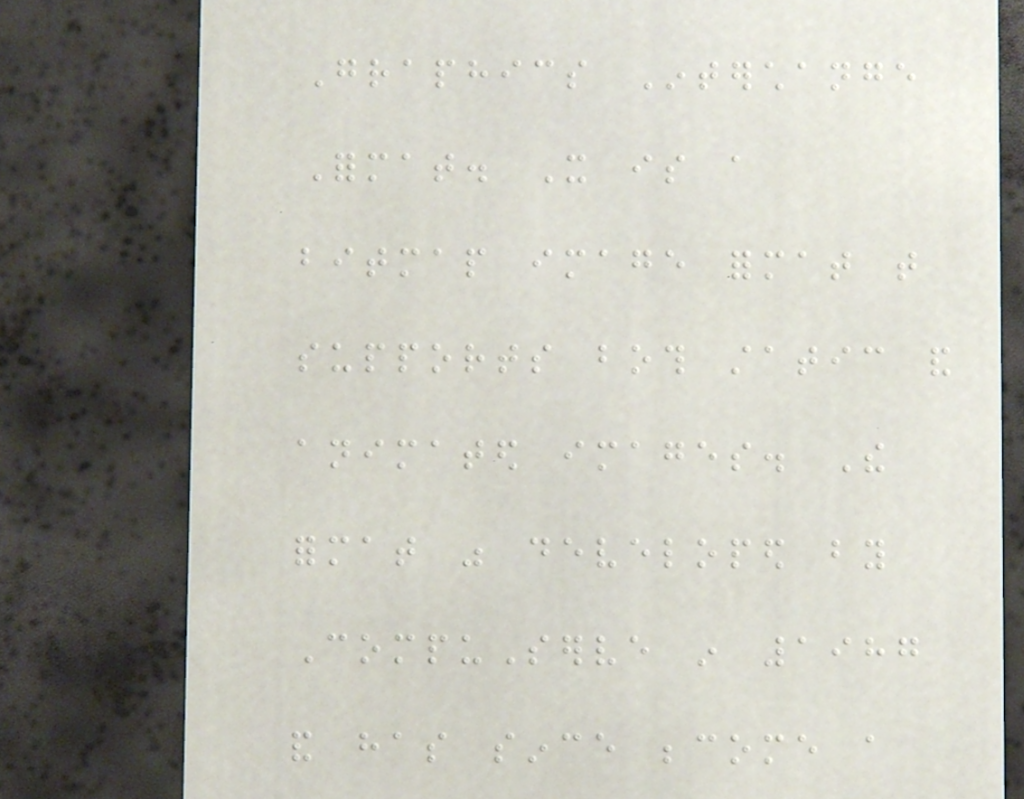Graphics Interchange
Format. It is a
bitmap image format that
supports both static and
animated images. The
format was developed by
CompuServe in 1987
and has since become a
